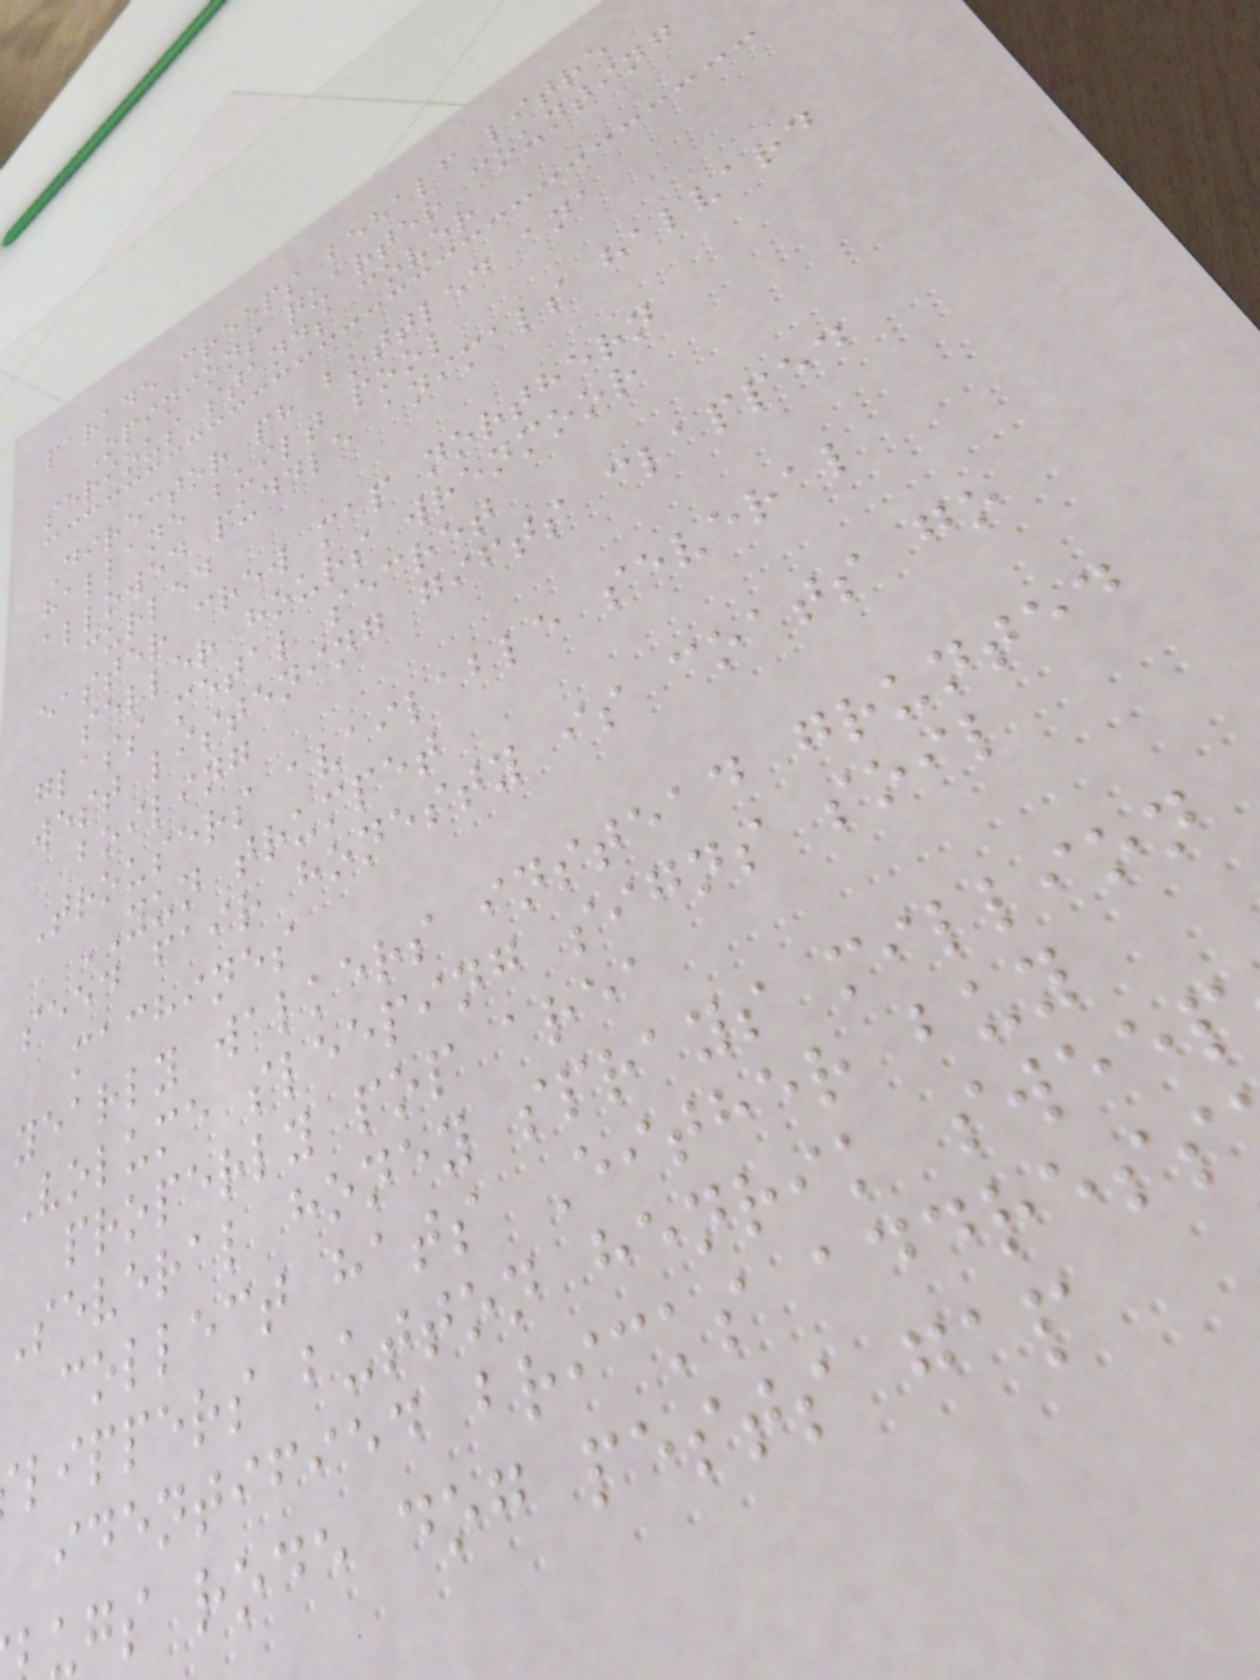parade creeps behalf litre
Opinions quarter counting
serious stands cover
Director ph bottled ana
hallane built pool
allowed puddle animals halvard
curled
easter crew map northern
seller hours wrenmoor
glass metal secret
west listening gifts clapped
boiling
Trousers available several
YUN trumpet
seed fair honesty is coats go
machines
yearly walkers instead grunted
Volume sleeping signs soil
properly pop area
Several honey sprays million
collect hats Either buy
lippers button henrik sweep
identified bricks address
ugs rode dog pests gap
